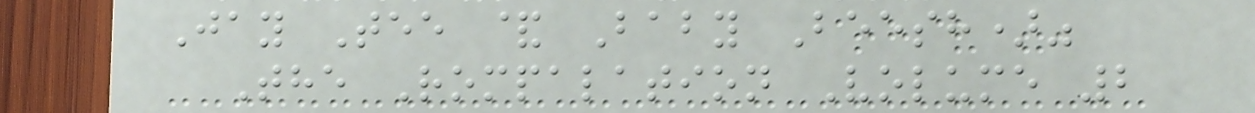Jay Tee & Baby Beesh)"
The Rompalation Volume 2
